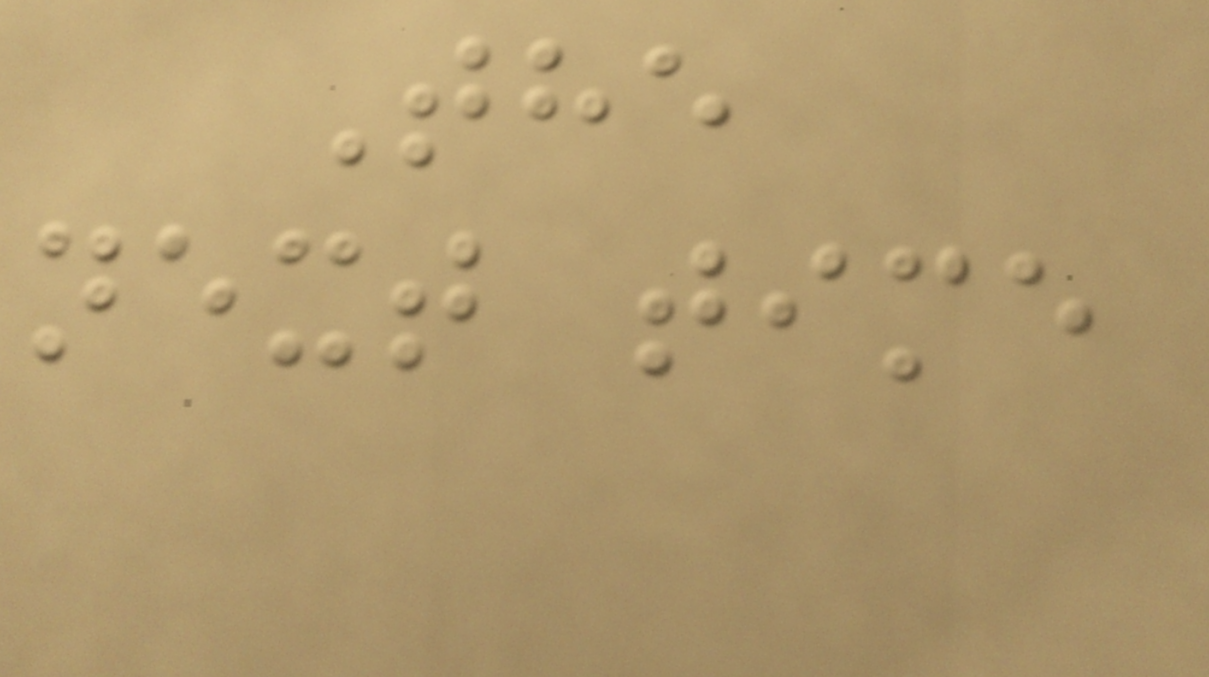The
next time
